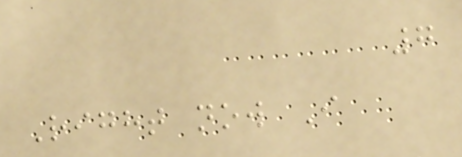7
Right now I
